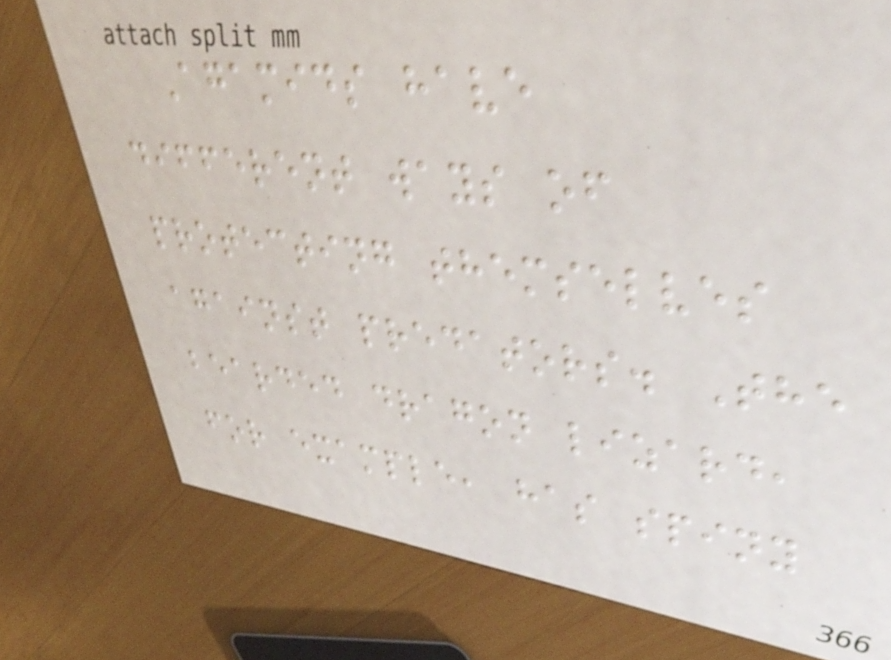Agamids have
different ways of
protecting themselves
against predators. The
bearded dragon lizard,
for example, has spiny
